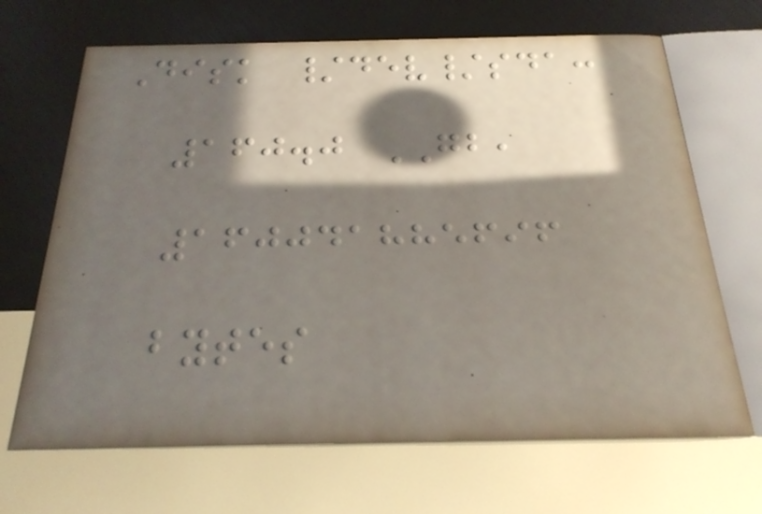Disk /dev/sda:
160.0 GB,
160041885696
bytes
